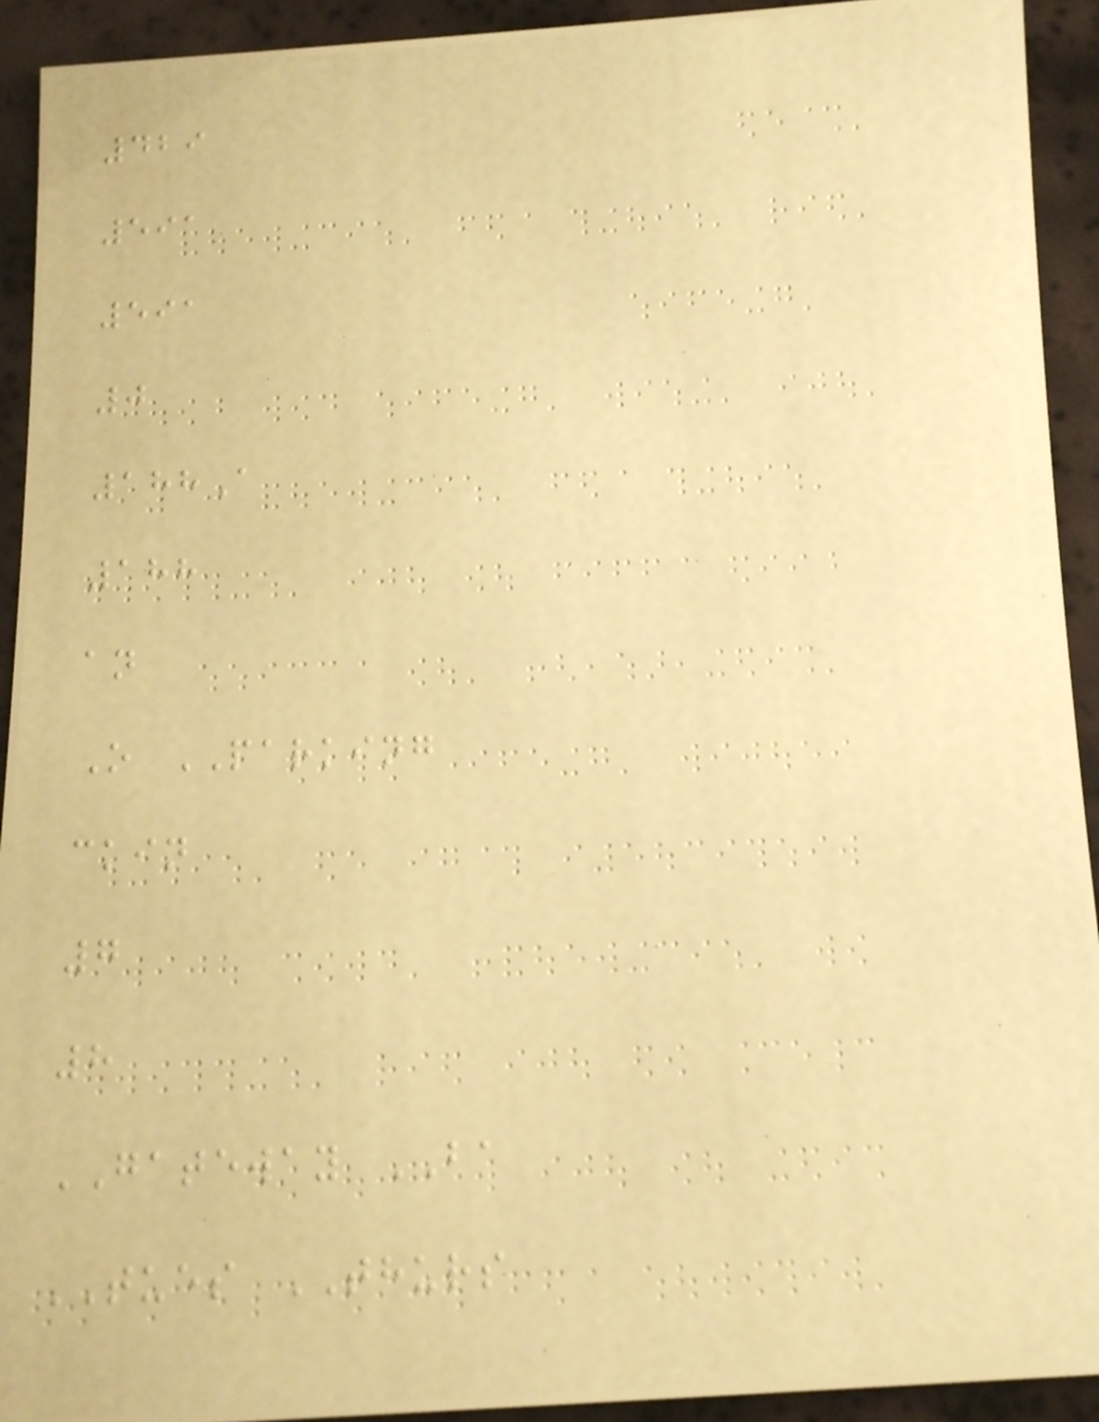429
591
591
0
188A
188
an
O PARKING
ckin
7
8
GATEWAY BA
TUES THURS
